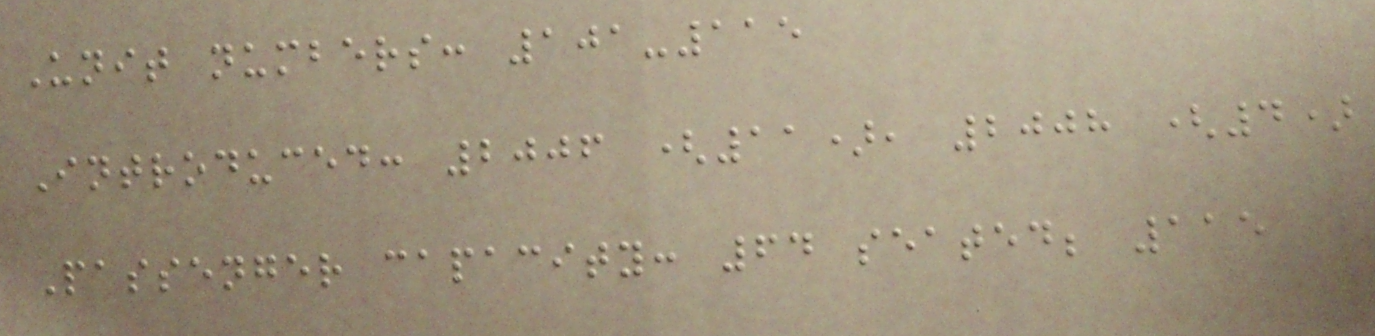Unit numbers: 101-115
Introduced: 2006 (11), 2008 (4)
Passenger capacity: 64 seated; 115
